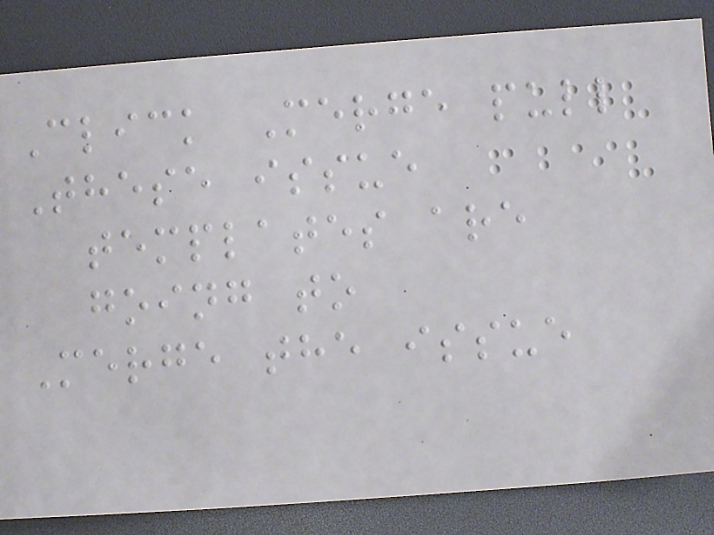Click Merge pull
These issue
templates are
going to
Merge the issue
